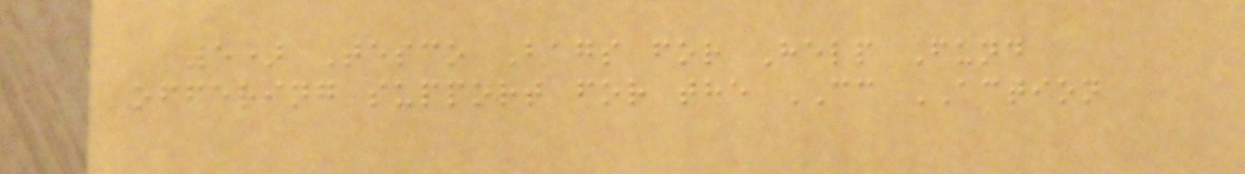5) Tesco Bags for Help Fund
offering support for the CC ACTION
